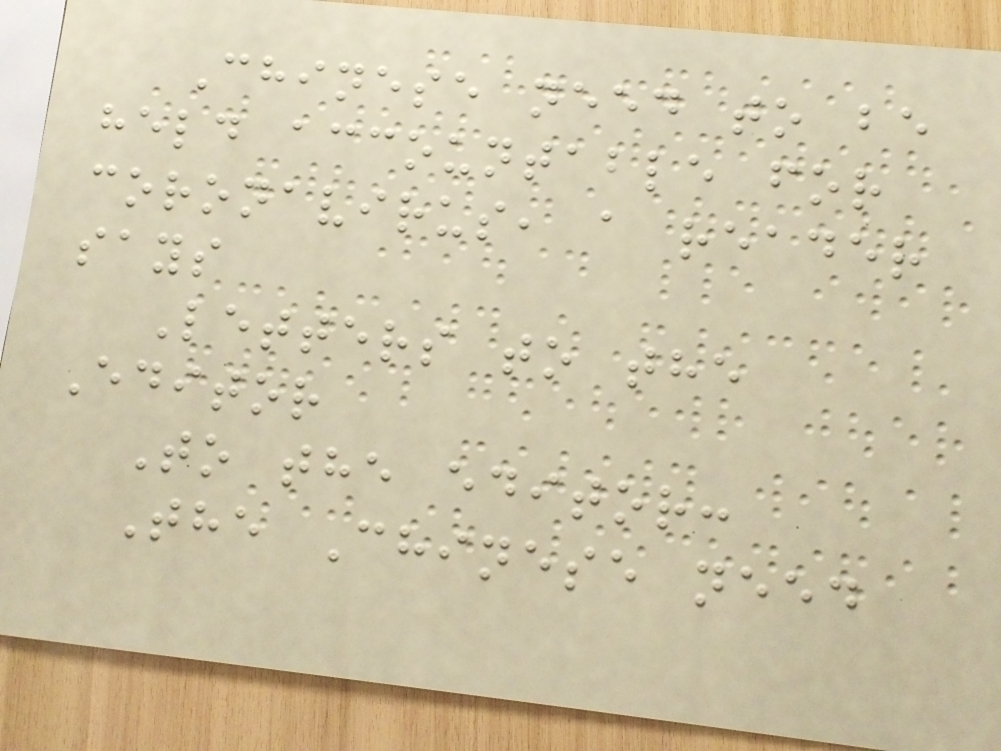Chinese need to be
held accountable for
coronavirus, a reader
says
Letters to the
Editor
To the editor:
The Chinese need
